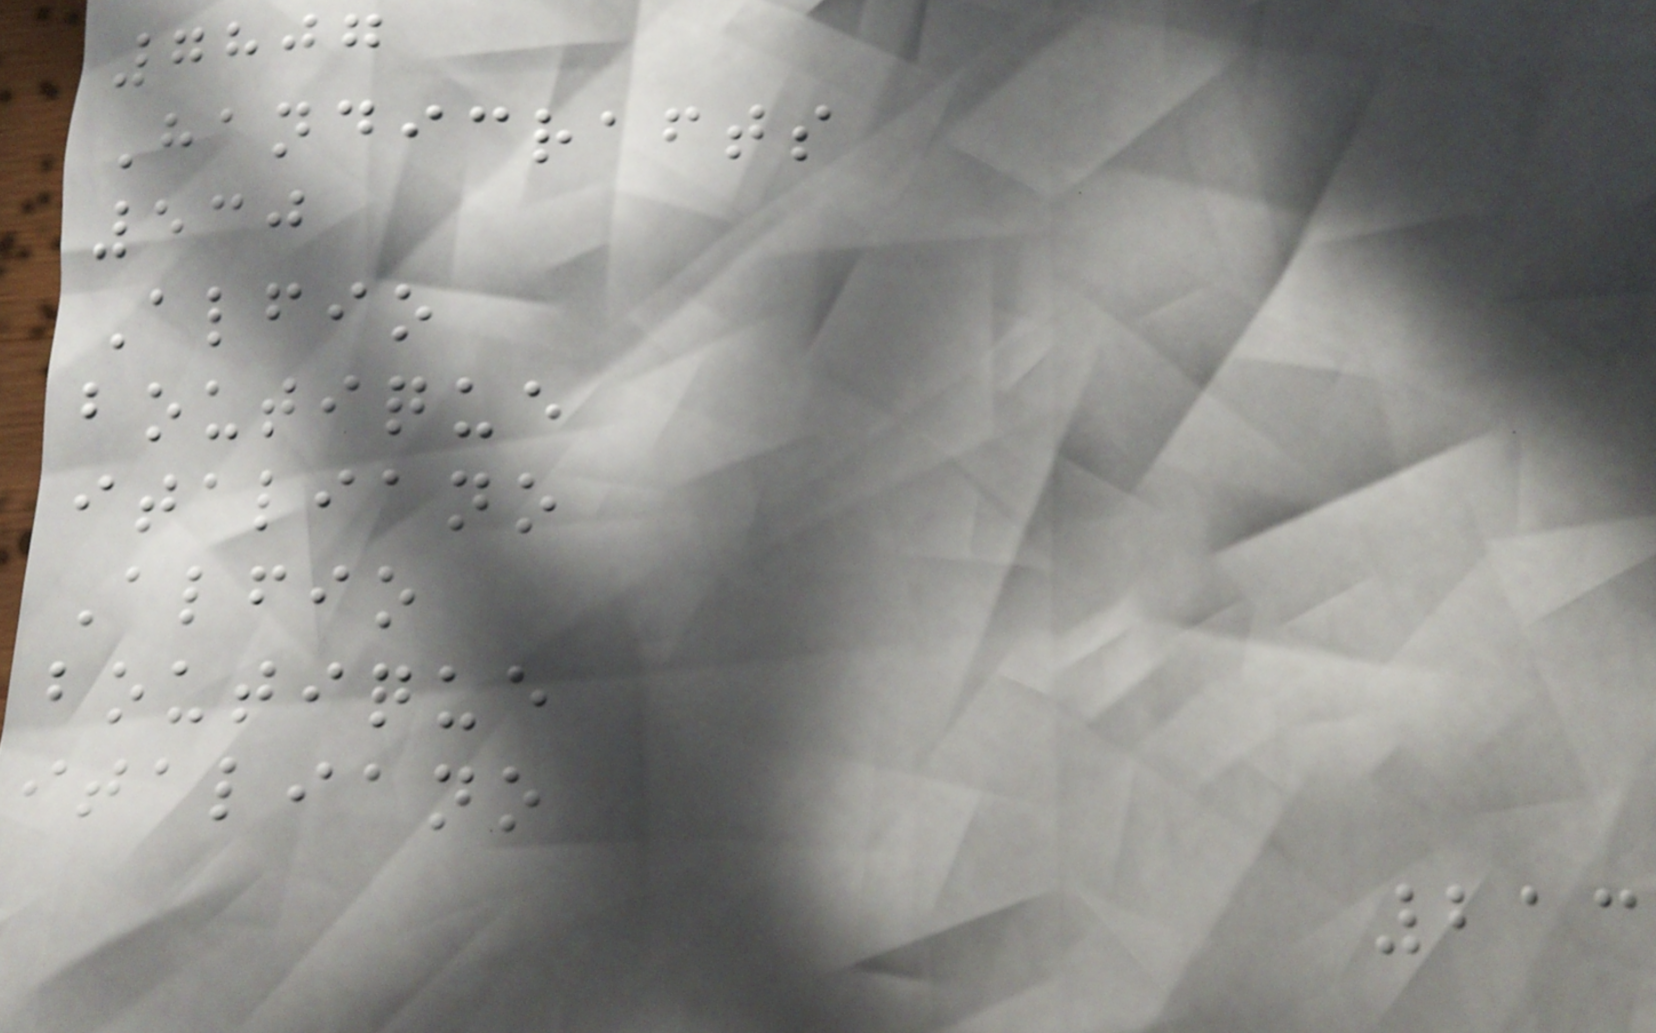7807
Handicrafts
530
Alfio
boutique
italiano
Alfio
boutique
italiano
213
